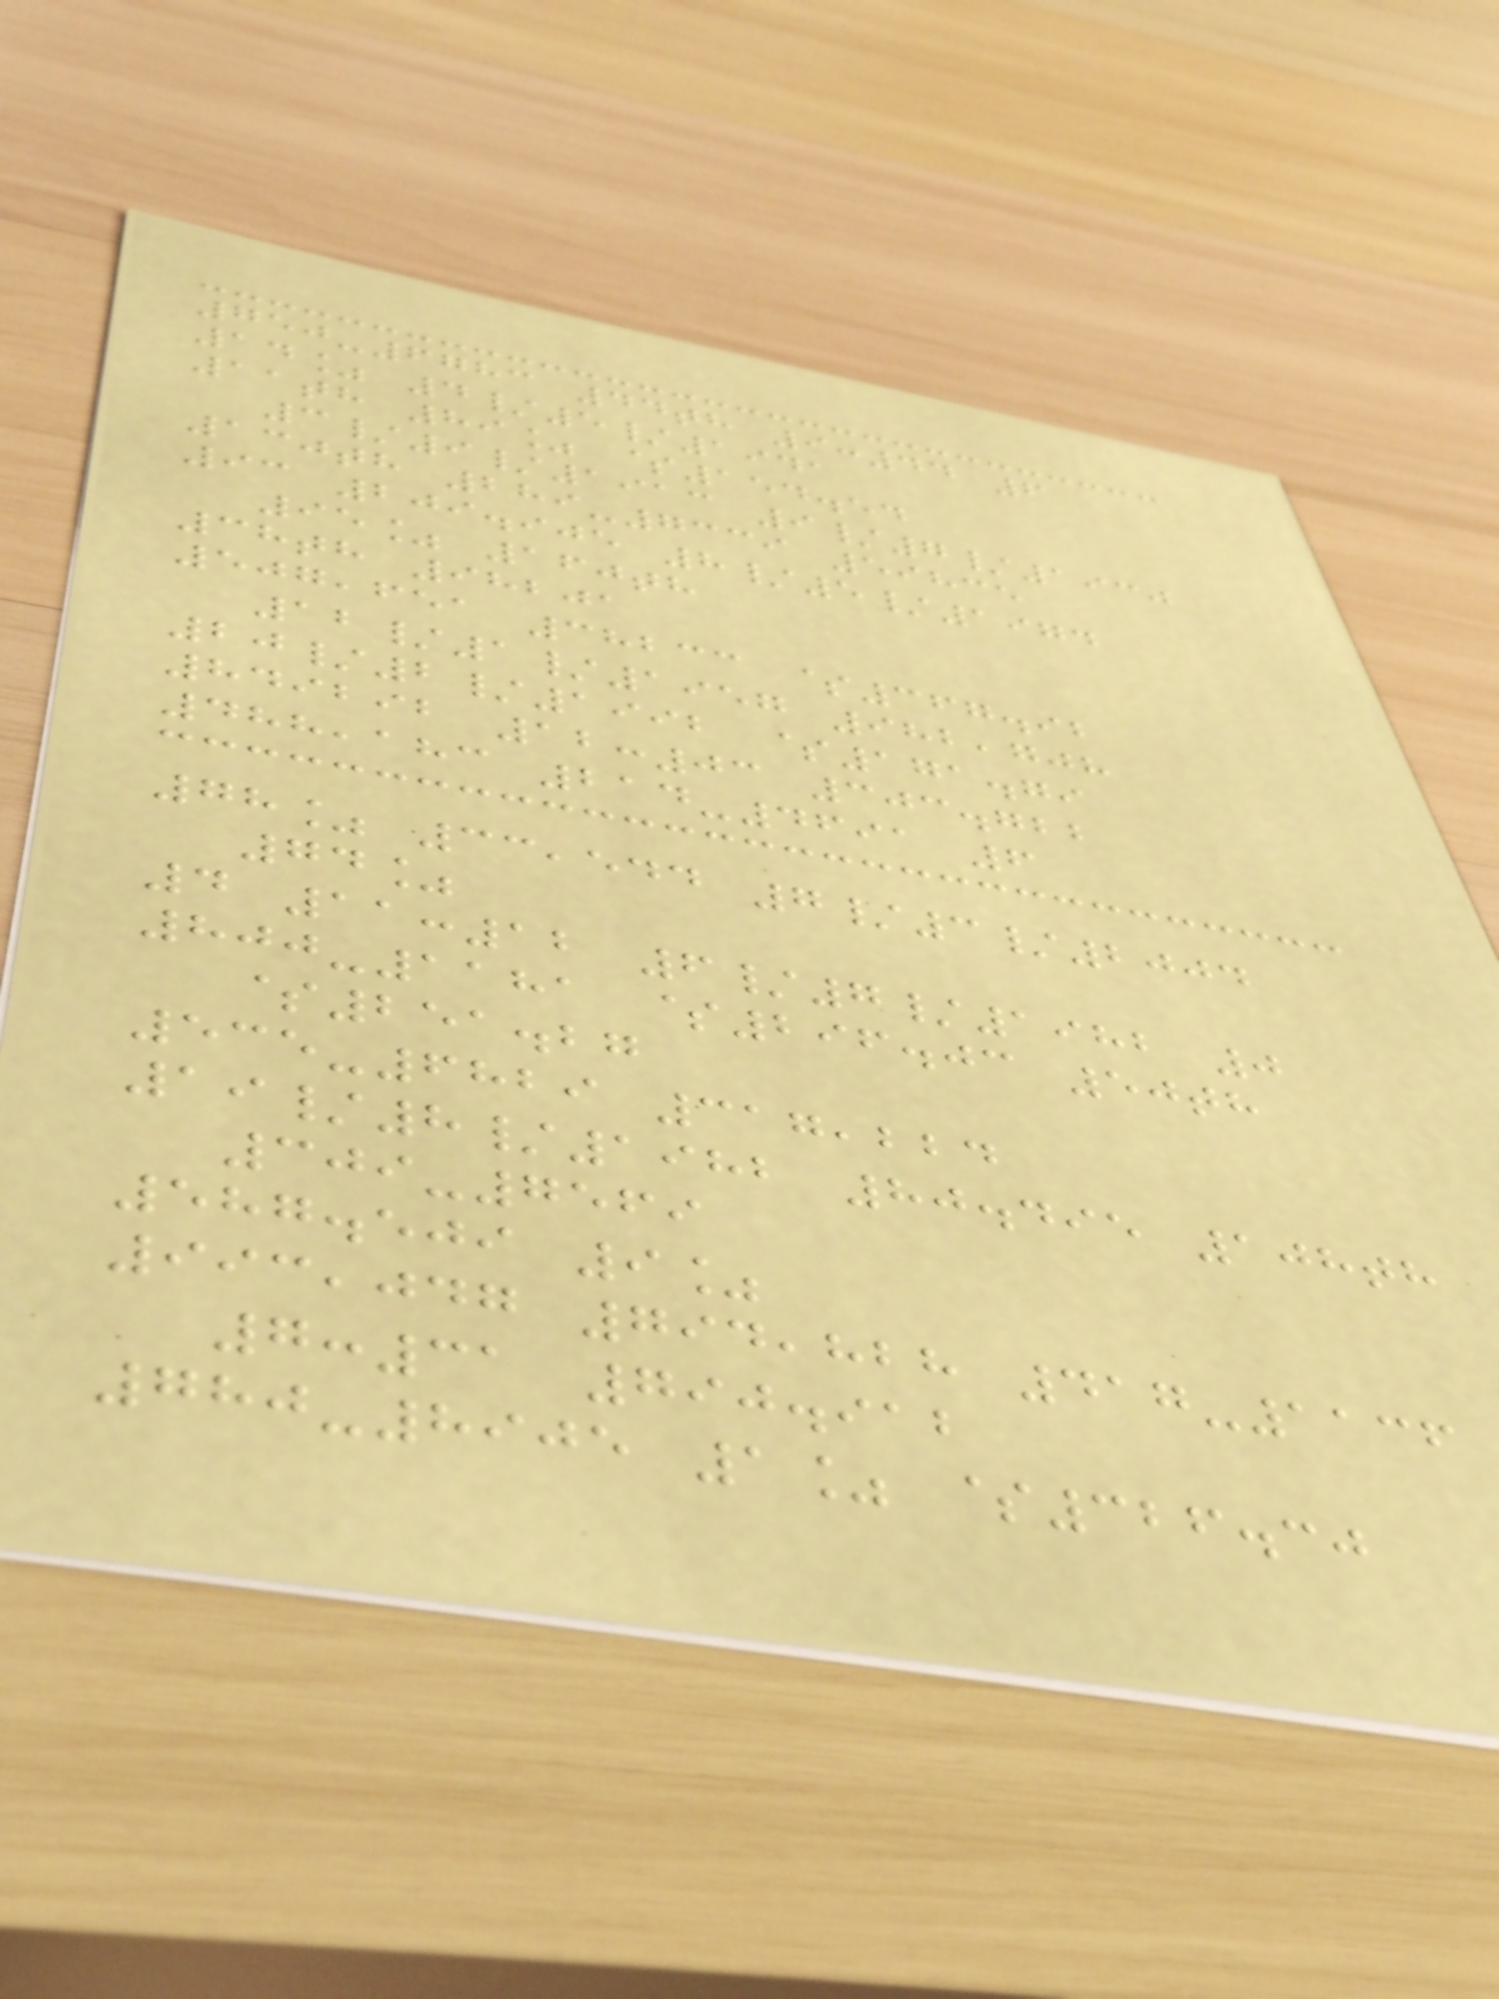750-6783 44th 9:44 6
14% 4/5/1941
11th 89% $154.54
3/9/1913 9/7/1930
130th 289-7339 59835
93 209.905 8/5/1974
95% 160th
38th 98201
507,651 38233 $367.92
12/1/1957 982,708
20/2/1992 $171.79
849292 12:03 303.722
488,183 214-4691 6
78% 33,544 7/3/2004
74%
4 11:12 6/7/1982 0
800-1181 $296.03 50th
$251.27
535-6829 317,224
19/8/1982 80.495 108th
309-7569
587.509 9%
993,047 794,828 417-1136
7:31 790.912
780-8905 1% $326.30
